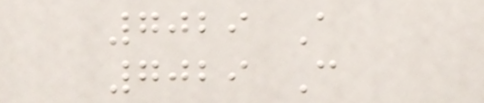7029 A
7029 C
